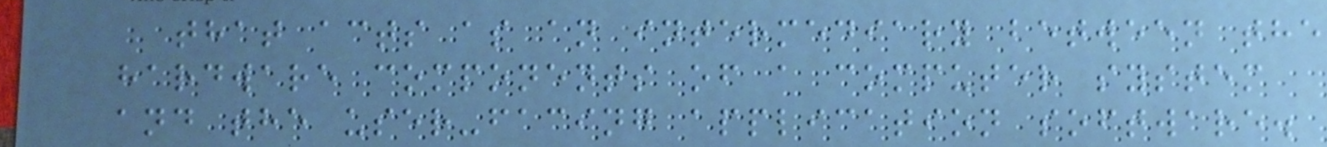that acts as an intermediary between the
hardware components of a computer system
and the user-facing application software.
